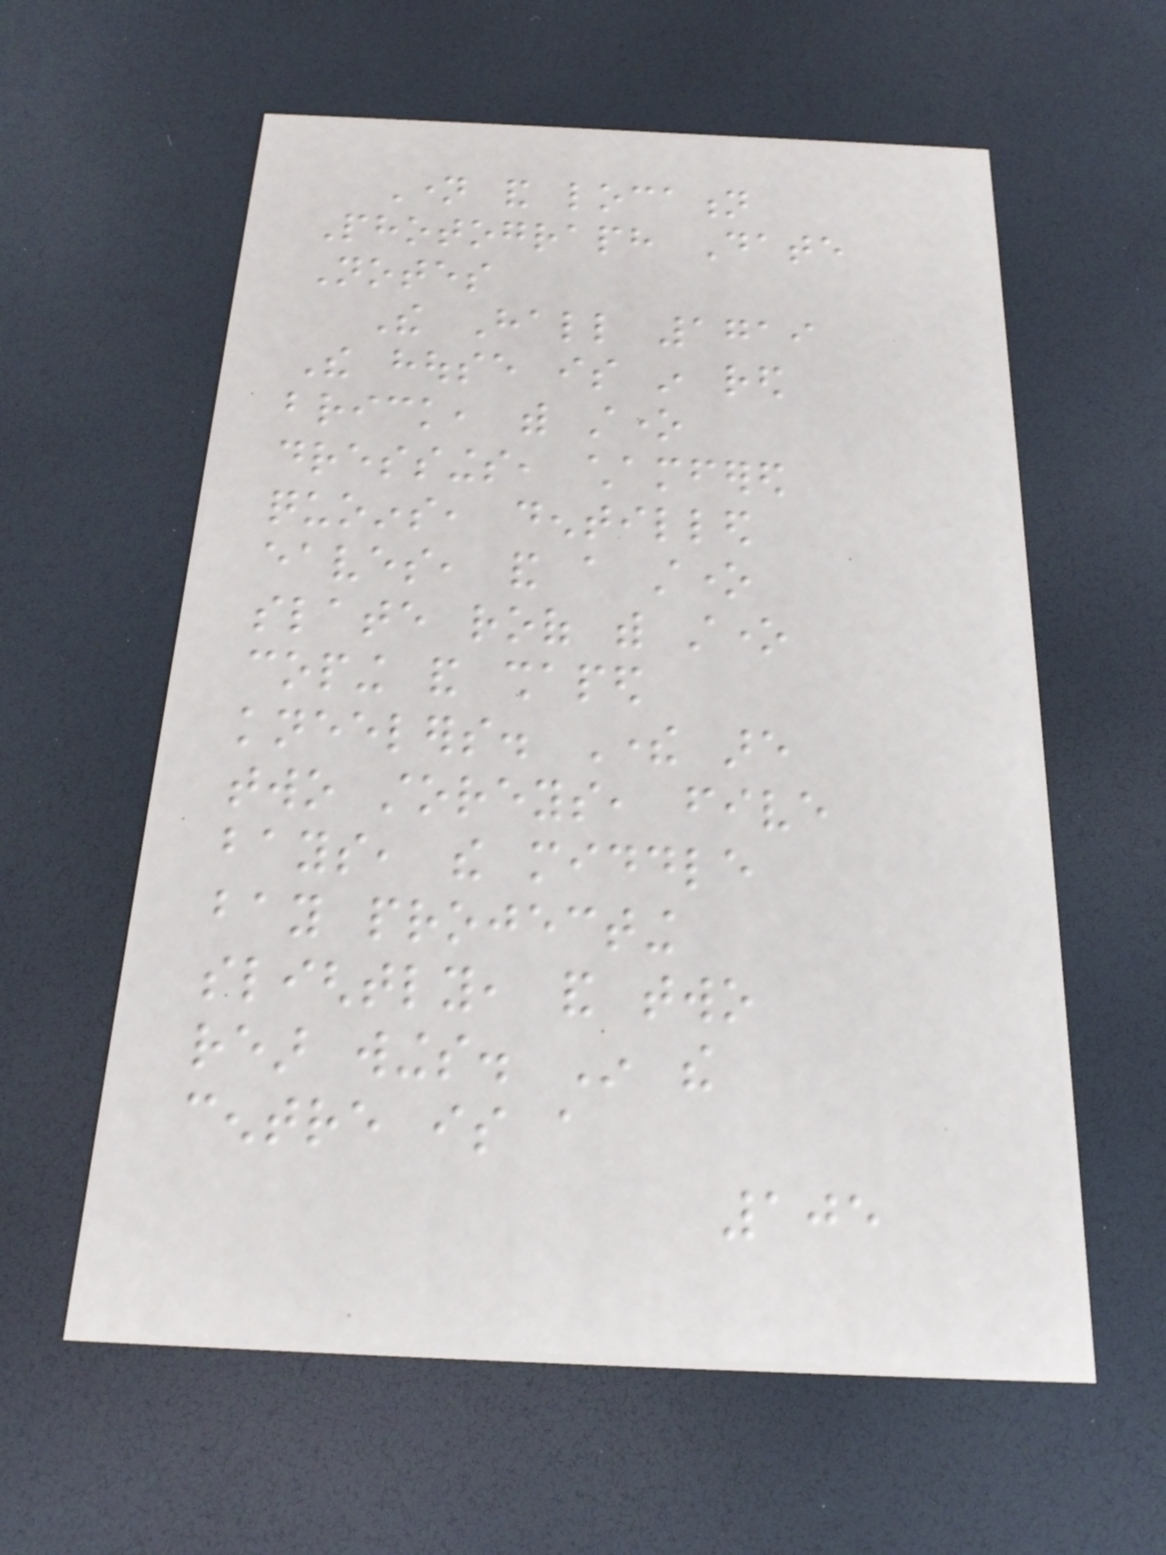Name and location
Photograph Date
Notes
The Hall 1719
The house is in red
brick, with stone
dressings, chamfered
quoins, dentilled
eaves, and a stone
slate roof with stone
coping and shaped
kneelers. There are
two storeys, five
bays, the middle
bay projecting
slightly, and two
rear wings. In the
centre is a
105
